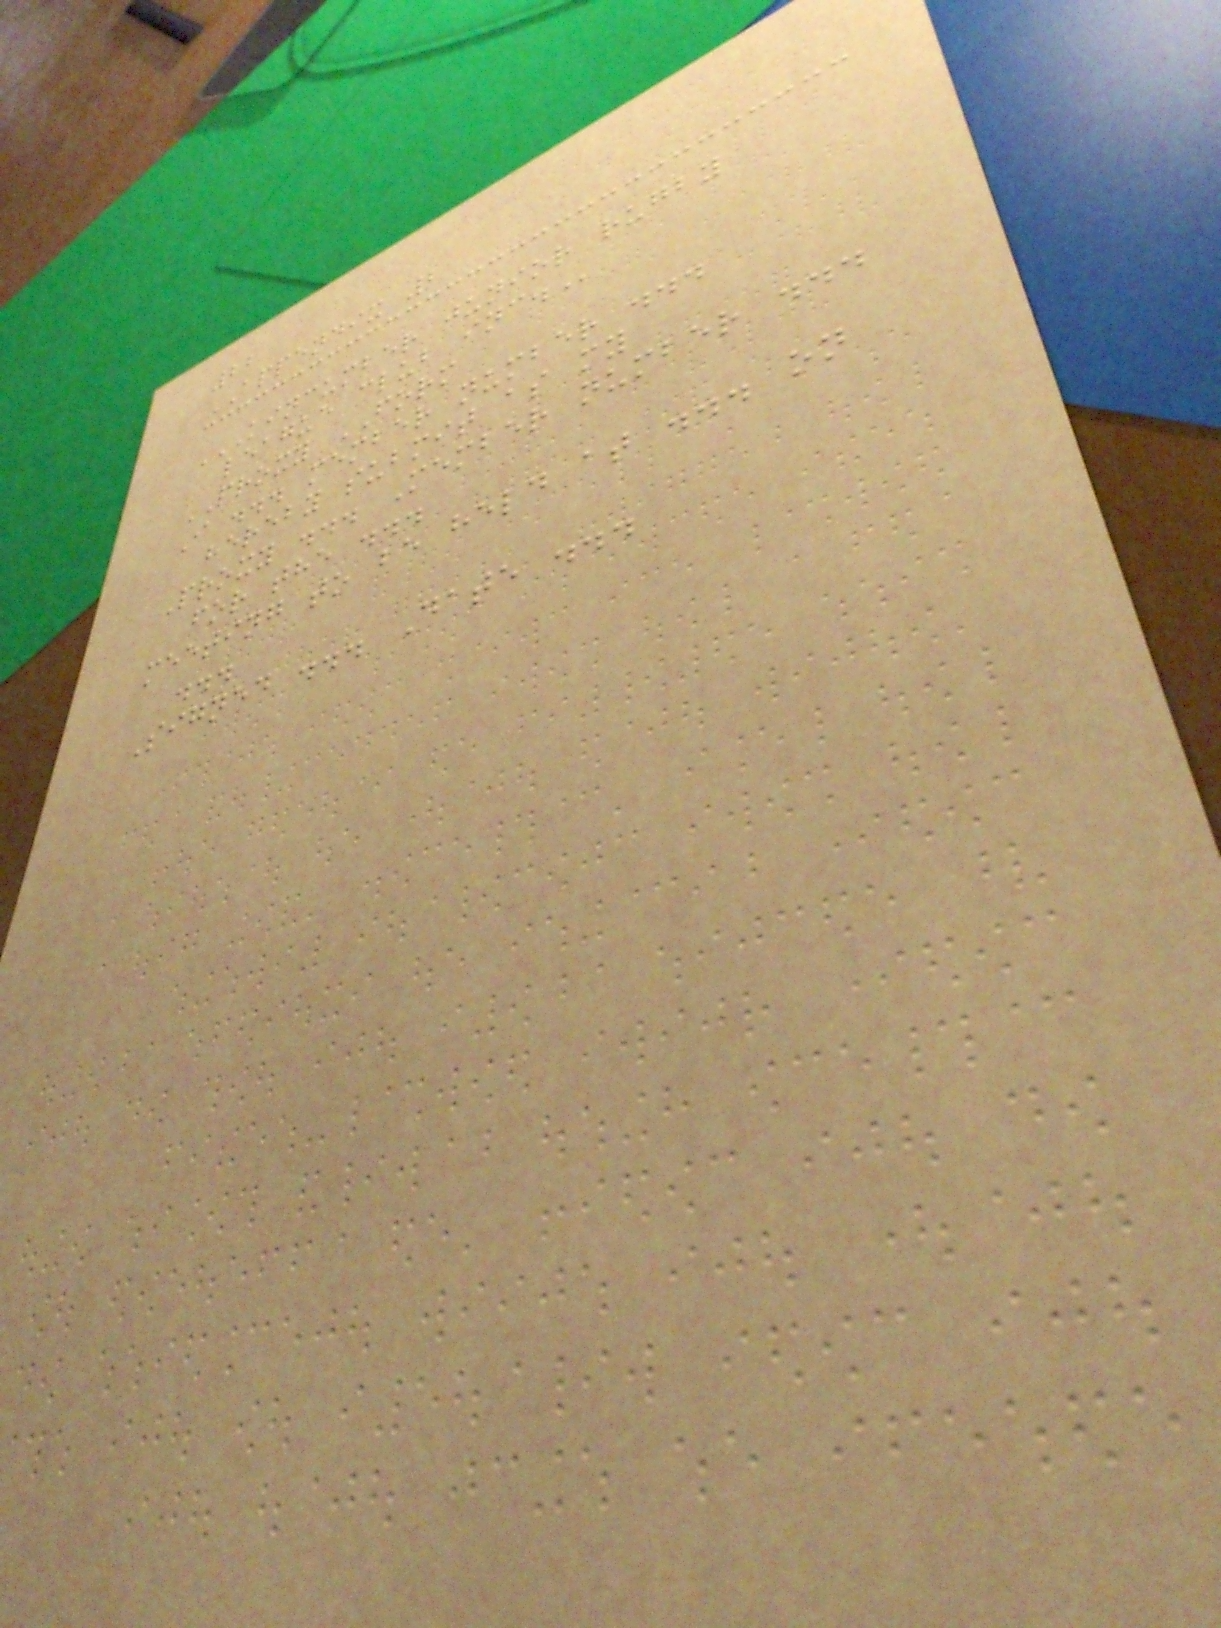22
APPENDIX 2
KINCUMBER JUNIOR RUGBY
league club
PROXY FORM
I ... member number ...
hereby submit as my
Proxy ... Member number ...
for the ...
meeting to be held at ... on
...
Signed ... Date ...
